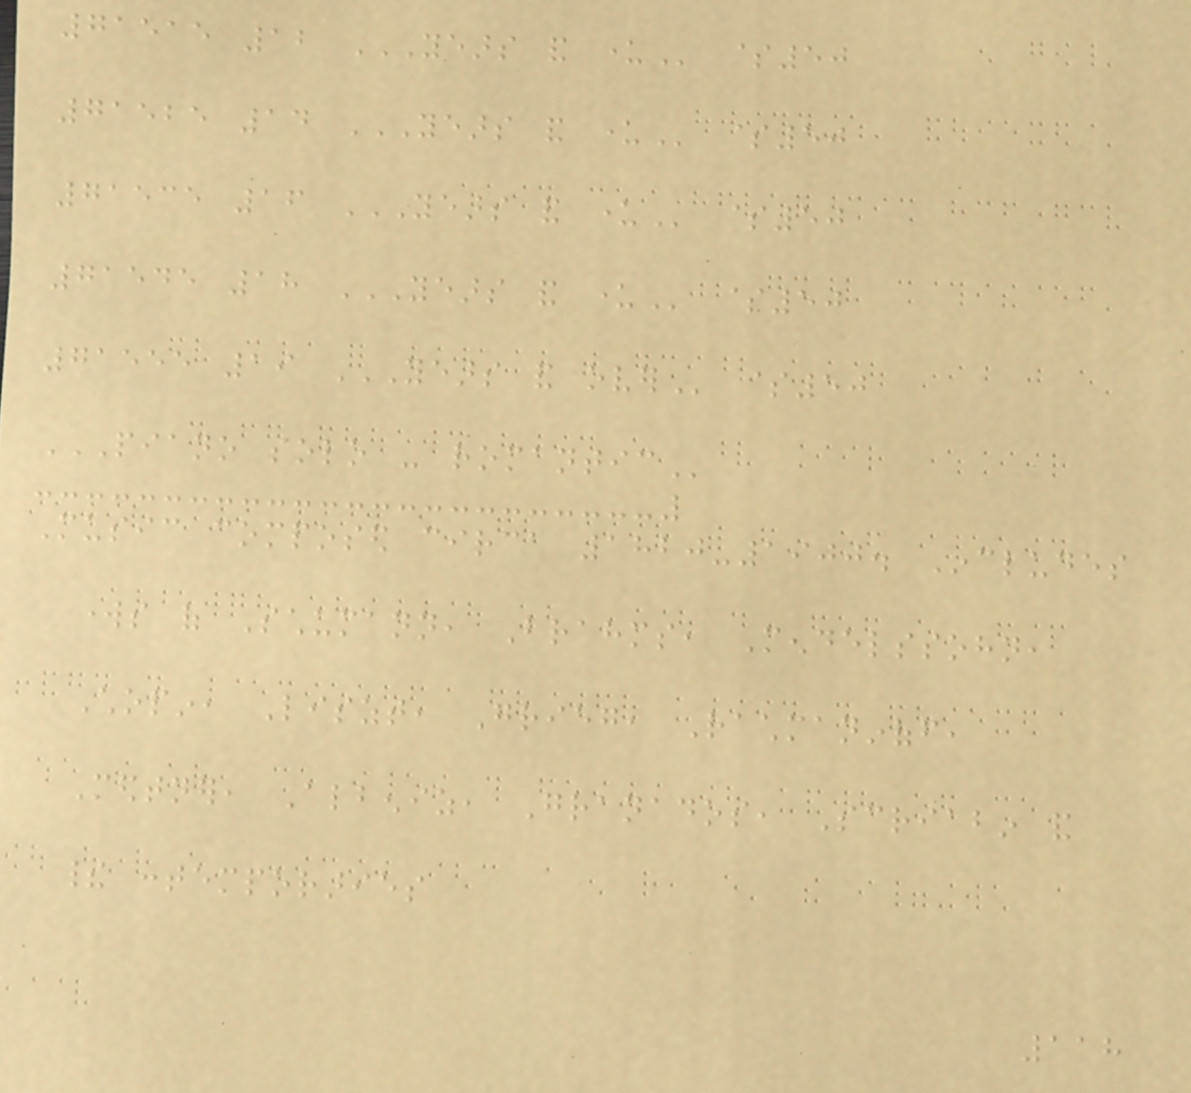71515 12 YEARS AND UNDER $50
71525 14 YEARS AND UNDER $50
71535 16 YEARS AND UNDER $50
71545 18 YEARS AND UNDER $50
71555 19 YEARS AND OVER $50
PIANO SOLO - ROMANTIC
Music composed circa 1820-1900. Includes
works of Schumann, Brahms, Mendelssohn,
Chopin, Liszt, Grieg, Rachmaninoff,
Medtner, Albeniz, Granados, Scriabin and
their contemporaries
118
